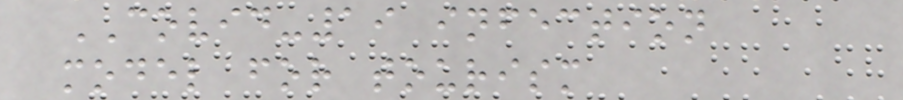COVID-19 infection
model for tourism
